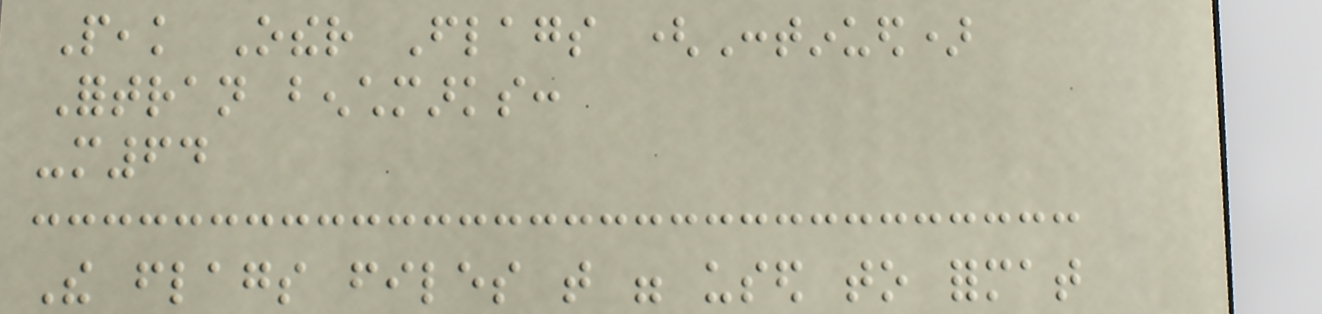Peak Other Flags (Continued)
Fortran benchmarks:
-m64
The flags files that were used to format
